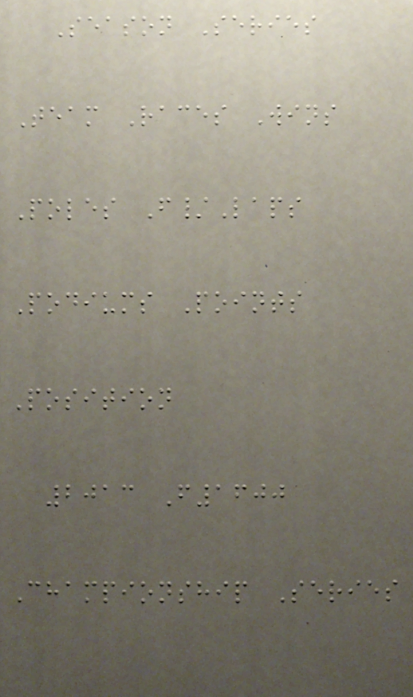Season Series
Team Races Wins
Poles F/Laps
Podiums Points
Position
2013 F1600
Championship Series
